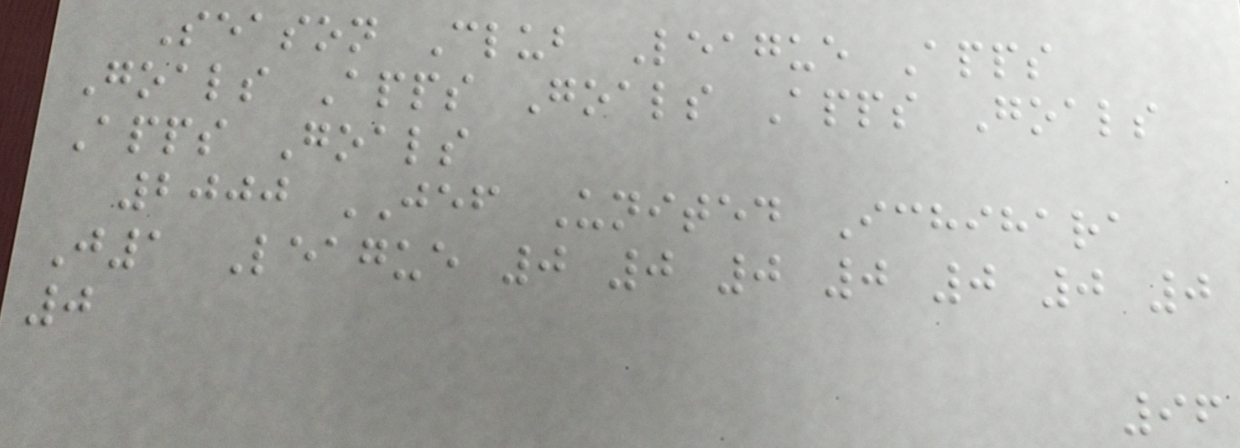Season Club League Apps
Goals Apps Goals Apps Goals
Apps Goals
2000 JEF United Ichihara
J1 League 0 0 0 0 0 0 0
0
96
